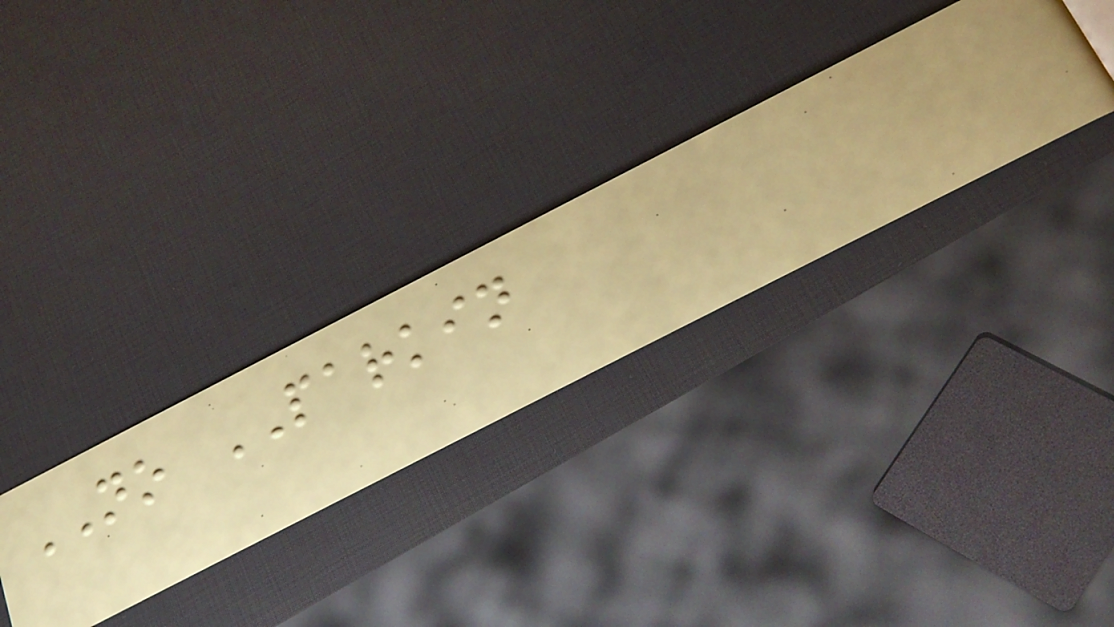NO PARKIN
